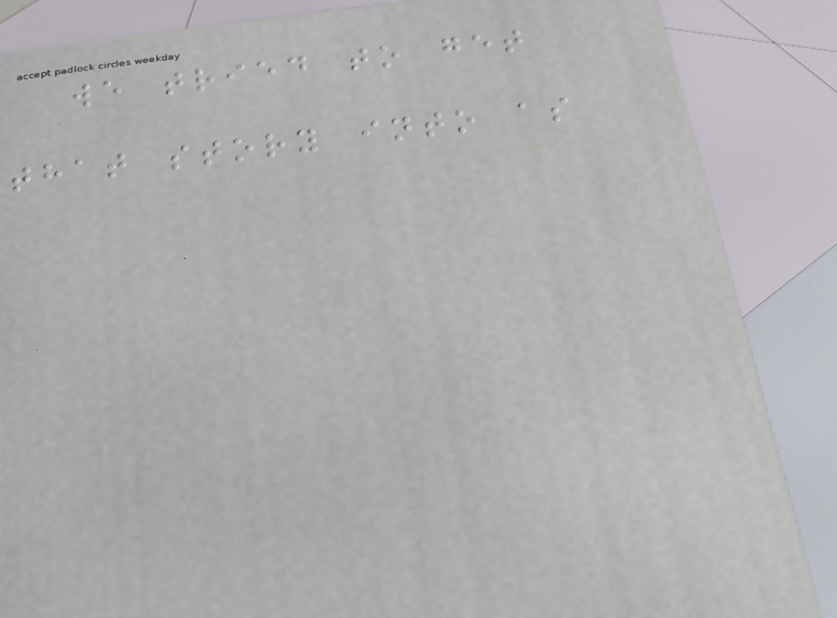we tried to get
that story into as
